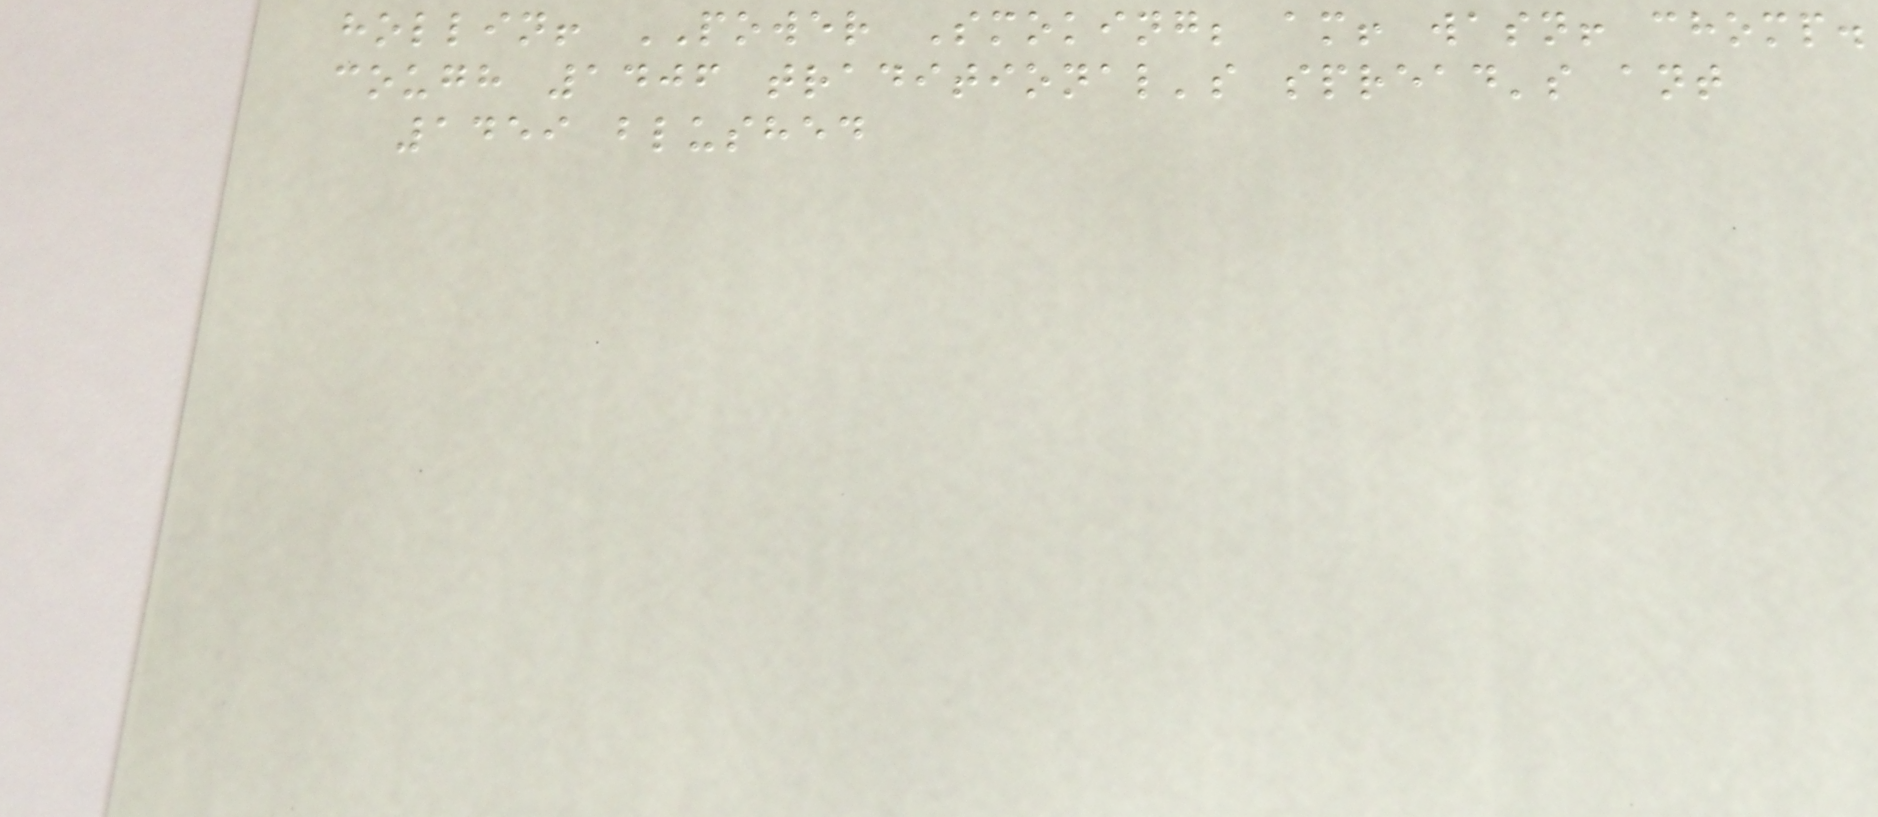hollin! POWER Smoking; am! wasn! chomp.
cough 1406 traditional's spread's ant
1459 blushed
